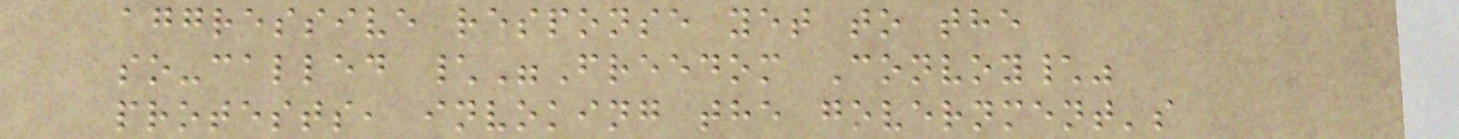aggressive response yet to the
so-called \"Freedom Convoy\"
protests, invoking the government's
